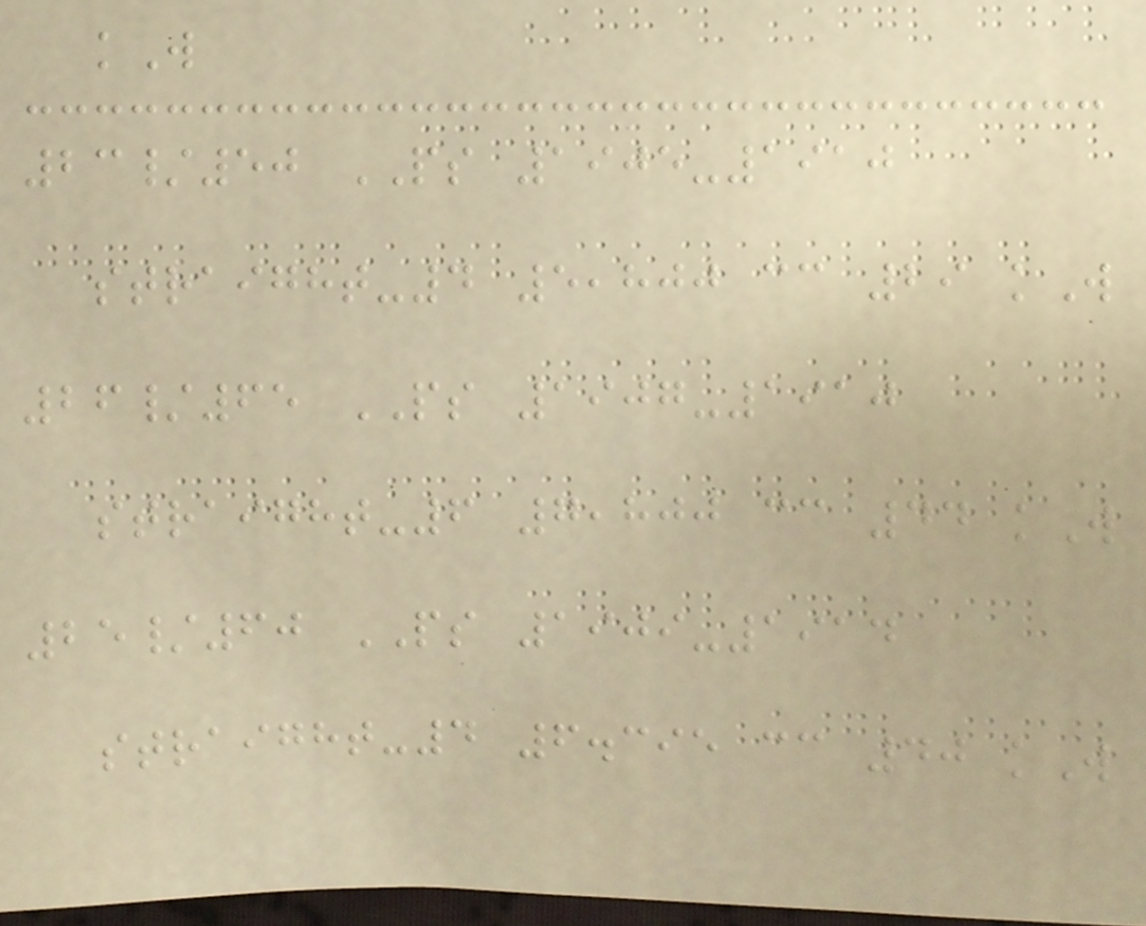kW
23/50 PS 1905-1910
straight-4 5,800 cc 29 kW
26/65 PS 1907-1910
straight-6 7,800 cc 44 kW
25/60 PS 1909-1914
straight-4 6.395 cc 40 kW
